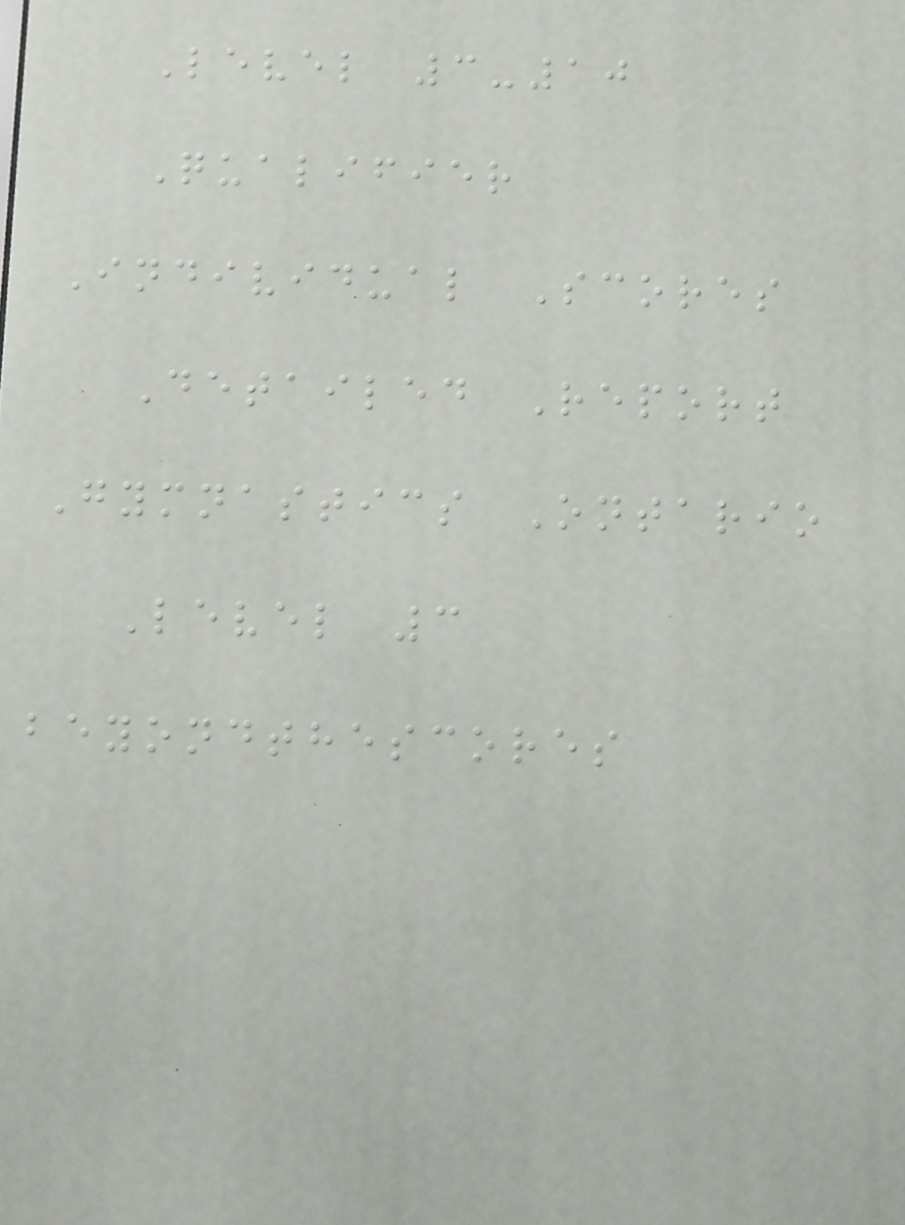Level 3-10
Qualifier
Individual Scores
Detailed Report
Gymnastics Ontario
Level 3
beyondthescores
